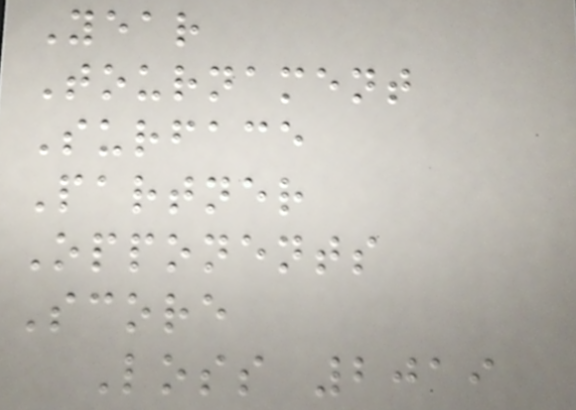Year
Tournament
Surface
Partner
Opponents
Score
Loss 2019
